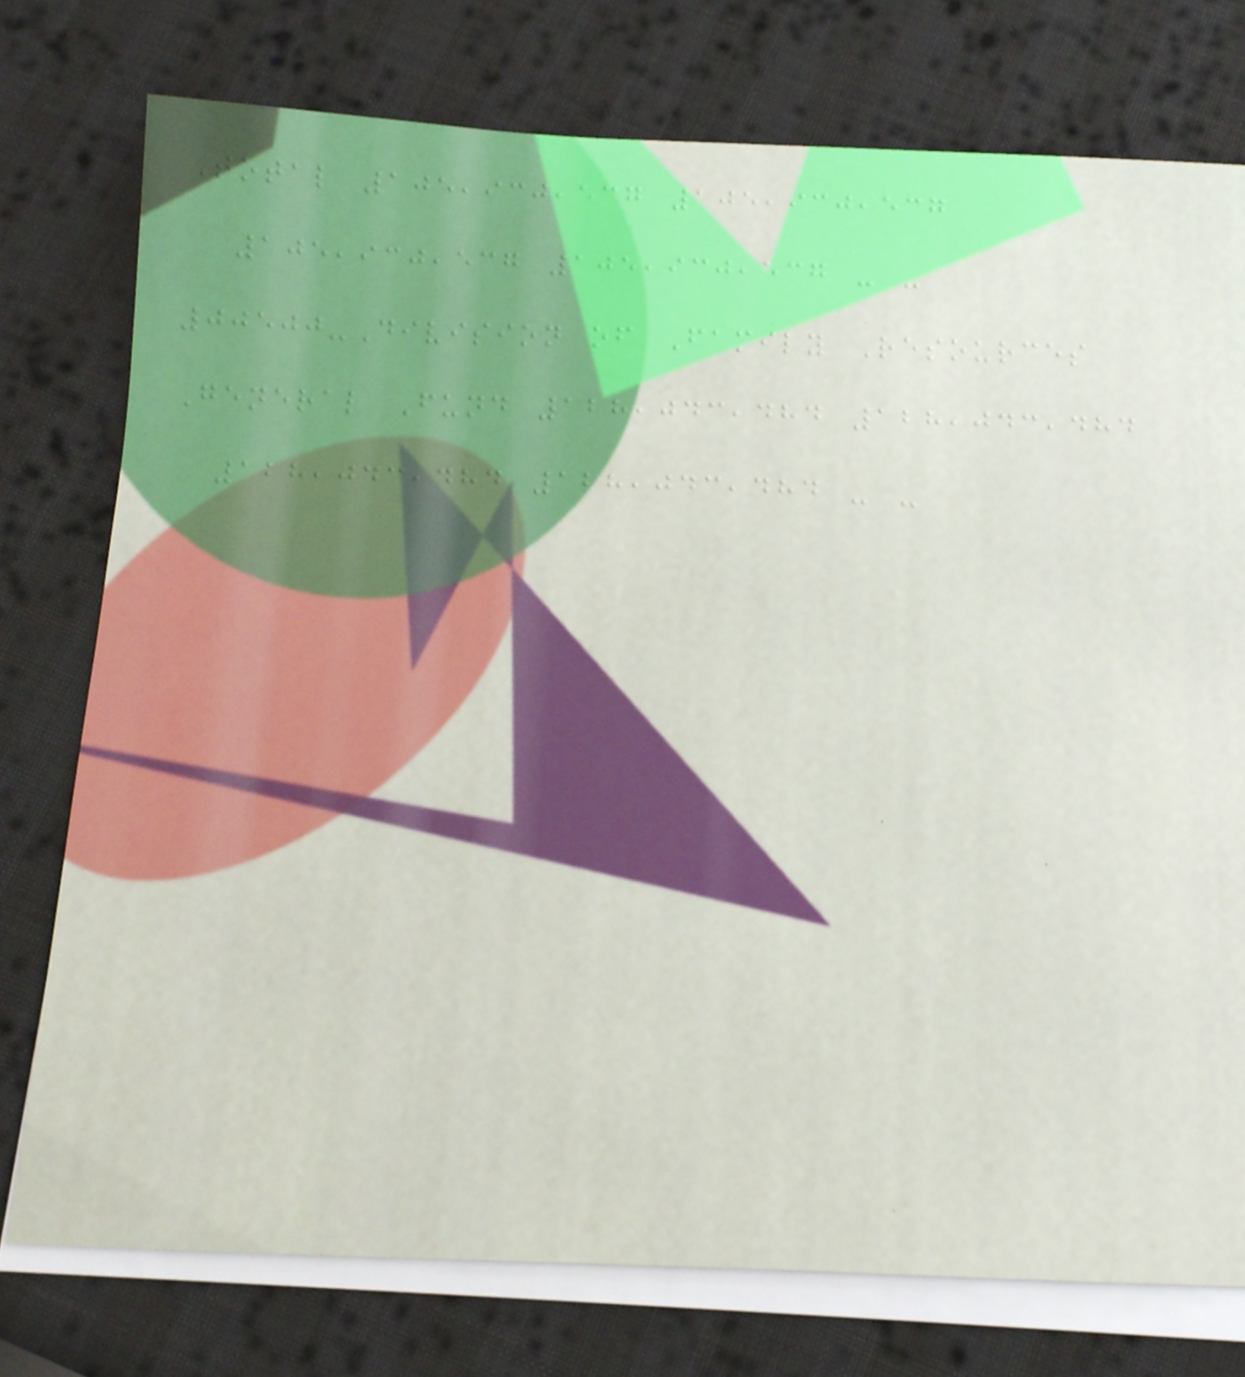Total 105,930,537 105,930,537
105,930,537 105,930,537 - -
00500-Division of Family Resources
General Fund 128,043,484 128,043,484
128,043,484 128,043,484 - -
